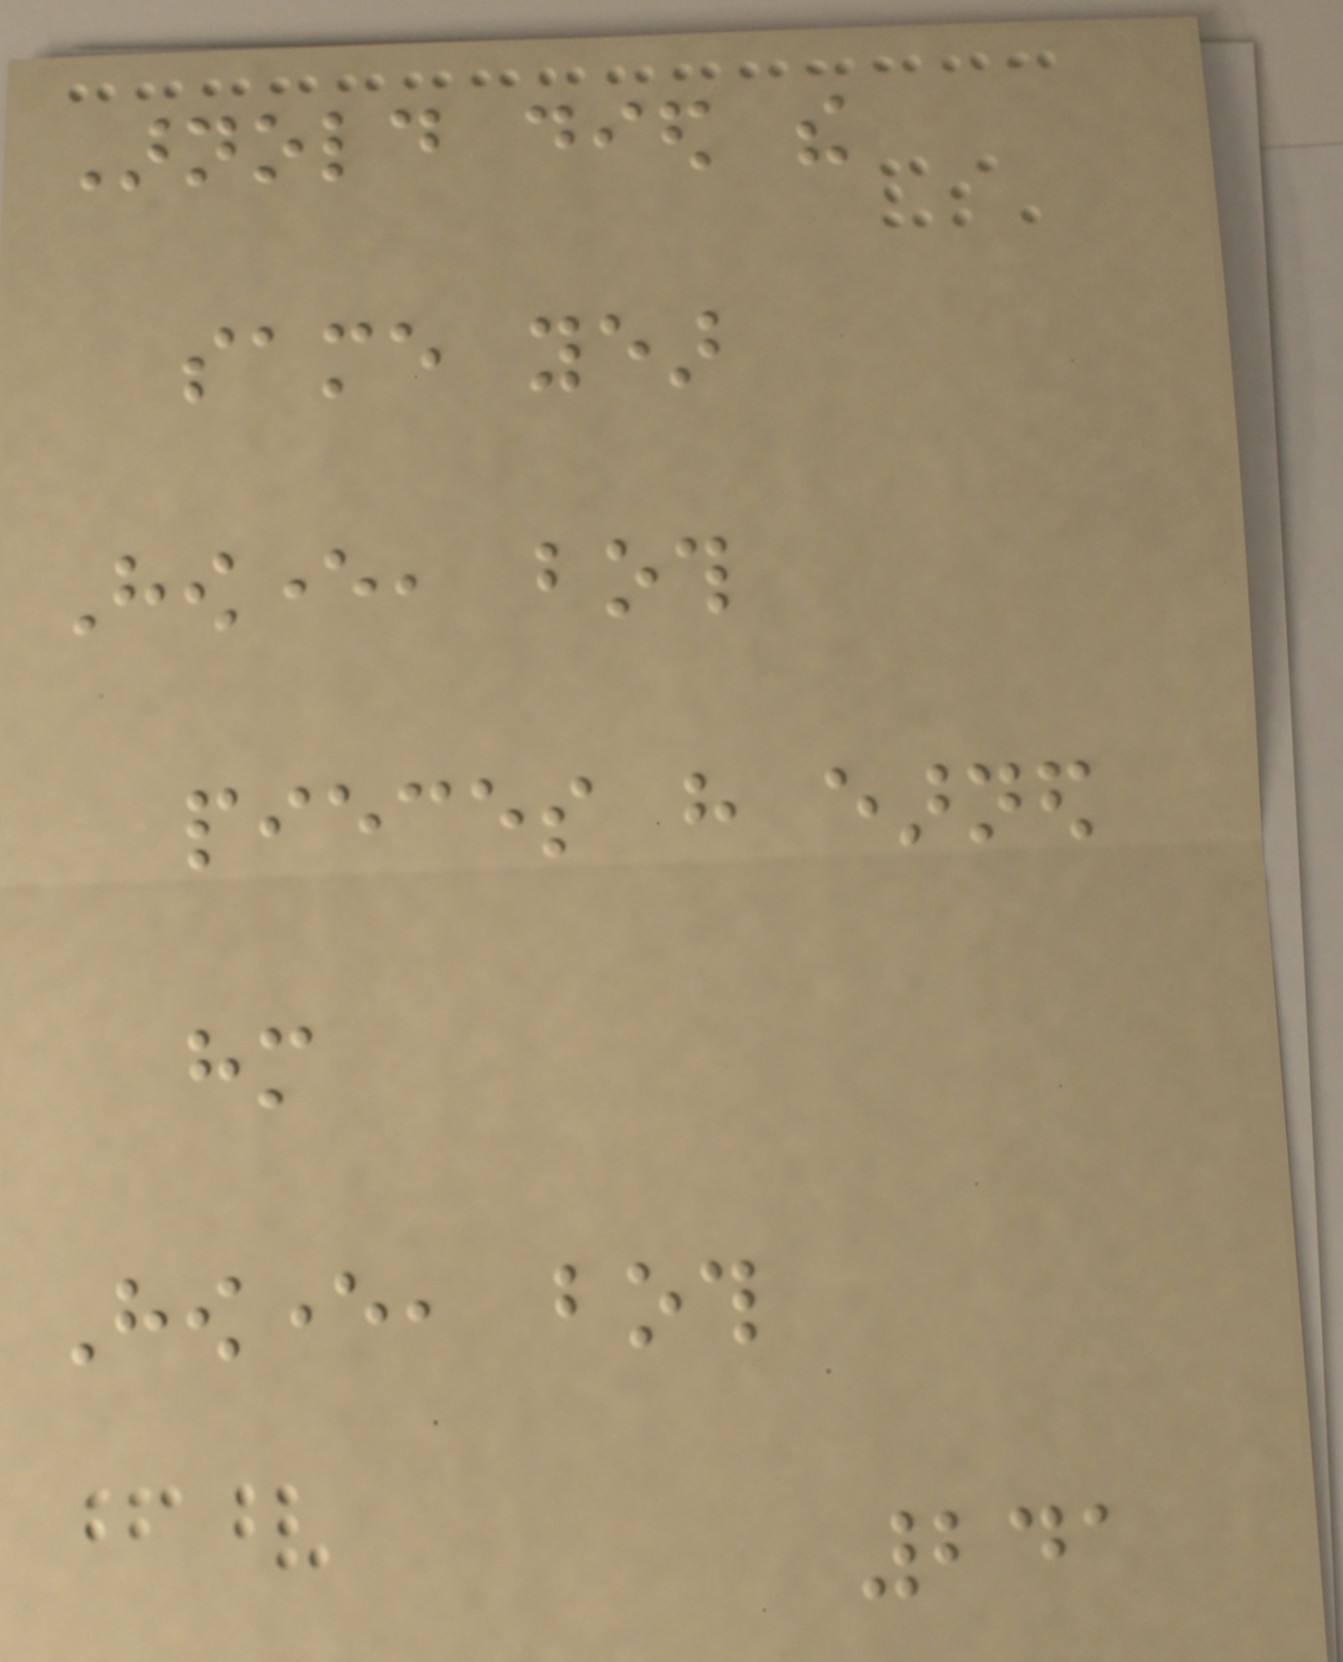Arnold died the
same year
However, both
pieces have earned
him
However, both
241
